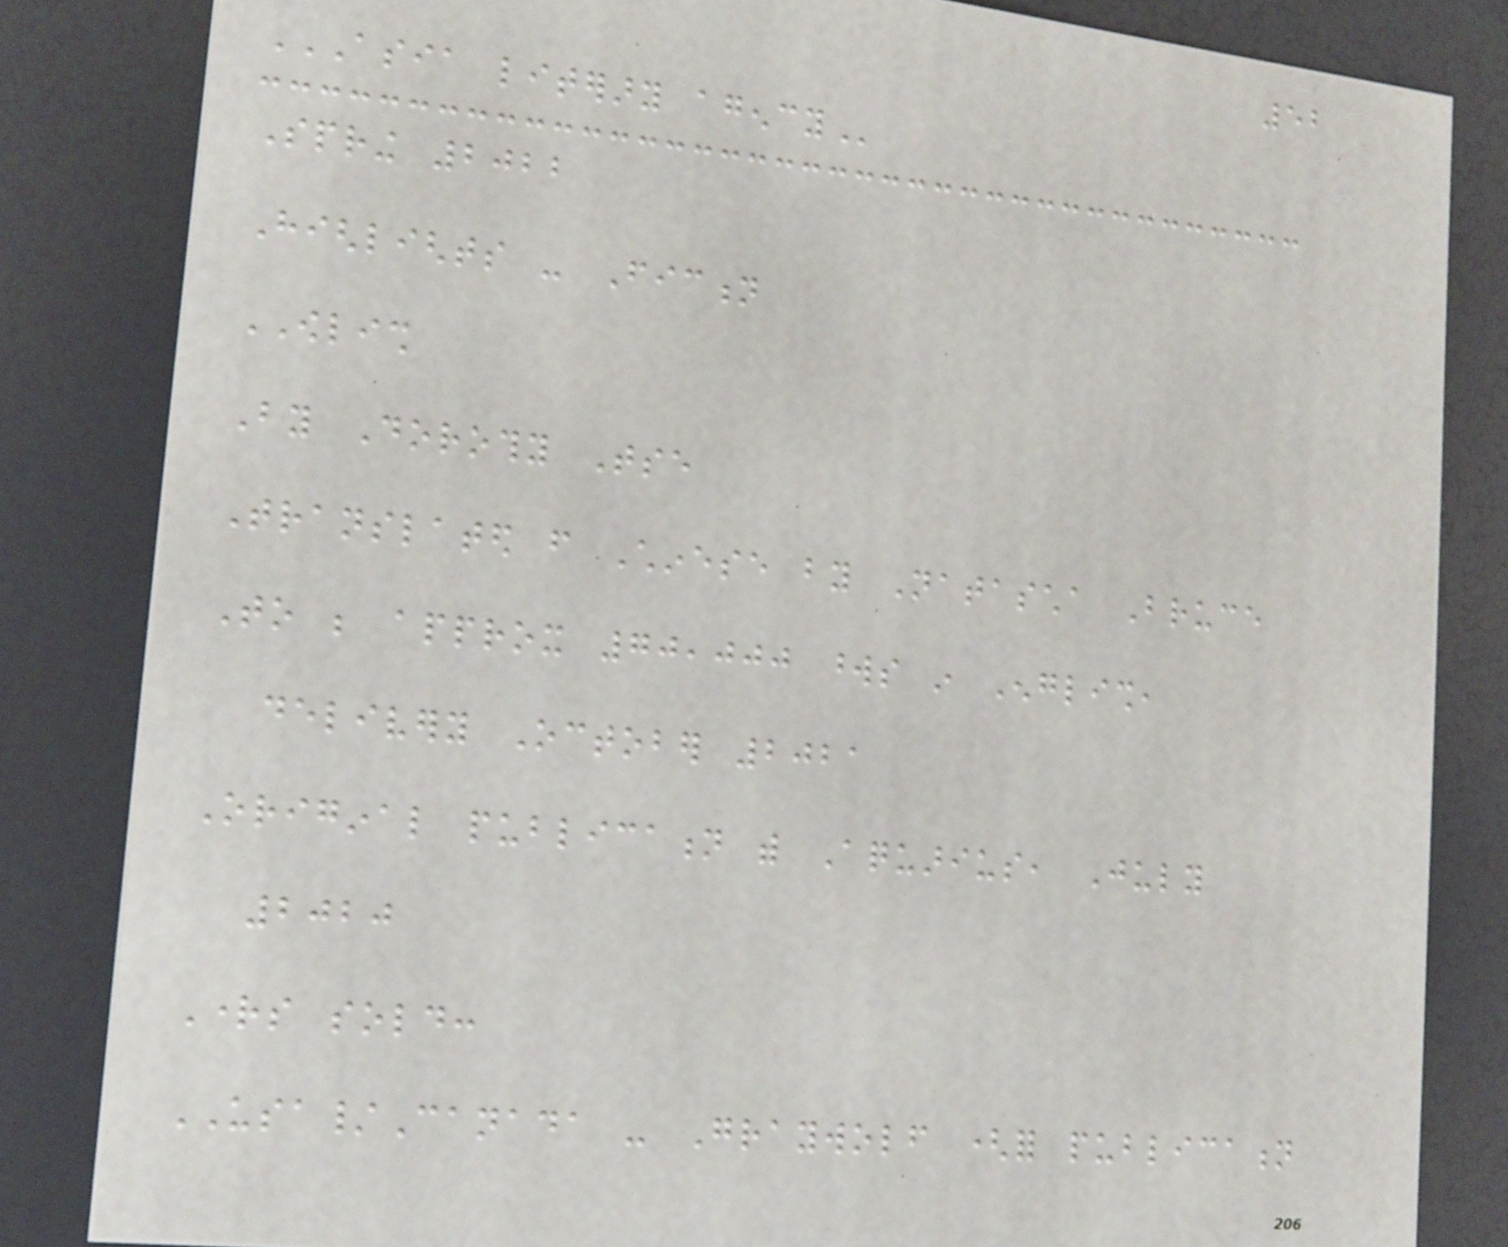52
ASIA LITERARY AGENCY
Spring 2022
Highlights - Fiction
OWLISH
By Dorothy Tse
Translated from Chinese by Natascha Bruce
To be approx 70,000 words in English,
delivery October 2021
Original publication with Aquarius, July
2020
Rights sold:
USA/Canada - Graywolf (for publication
